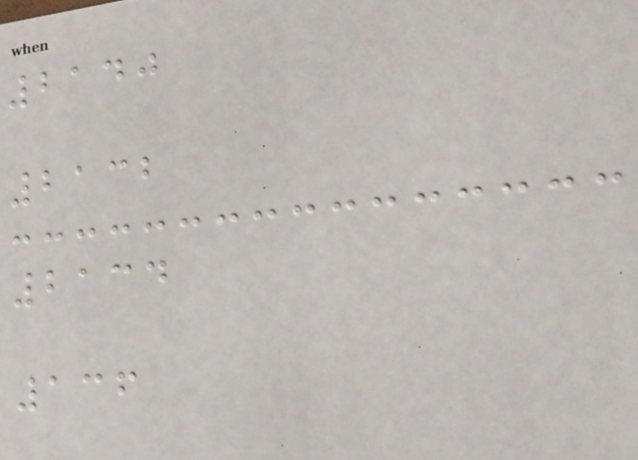2140
2132
2134
136
